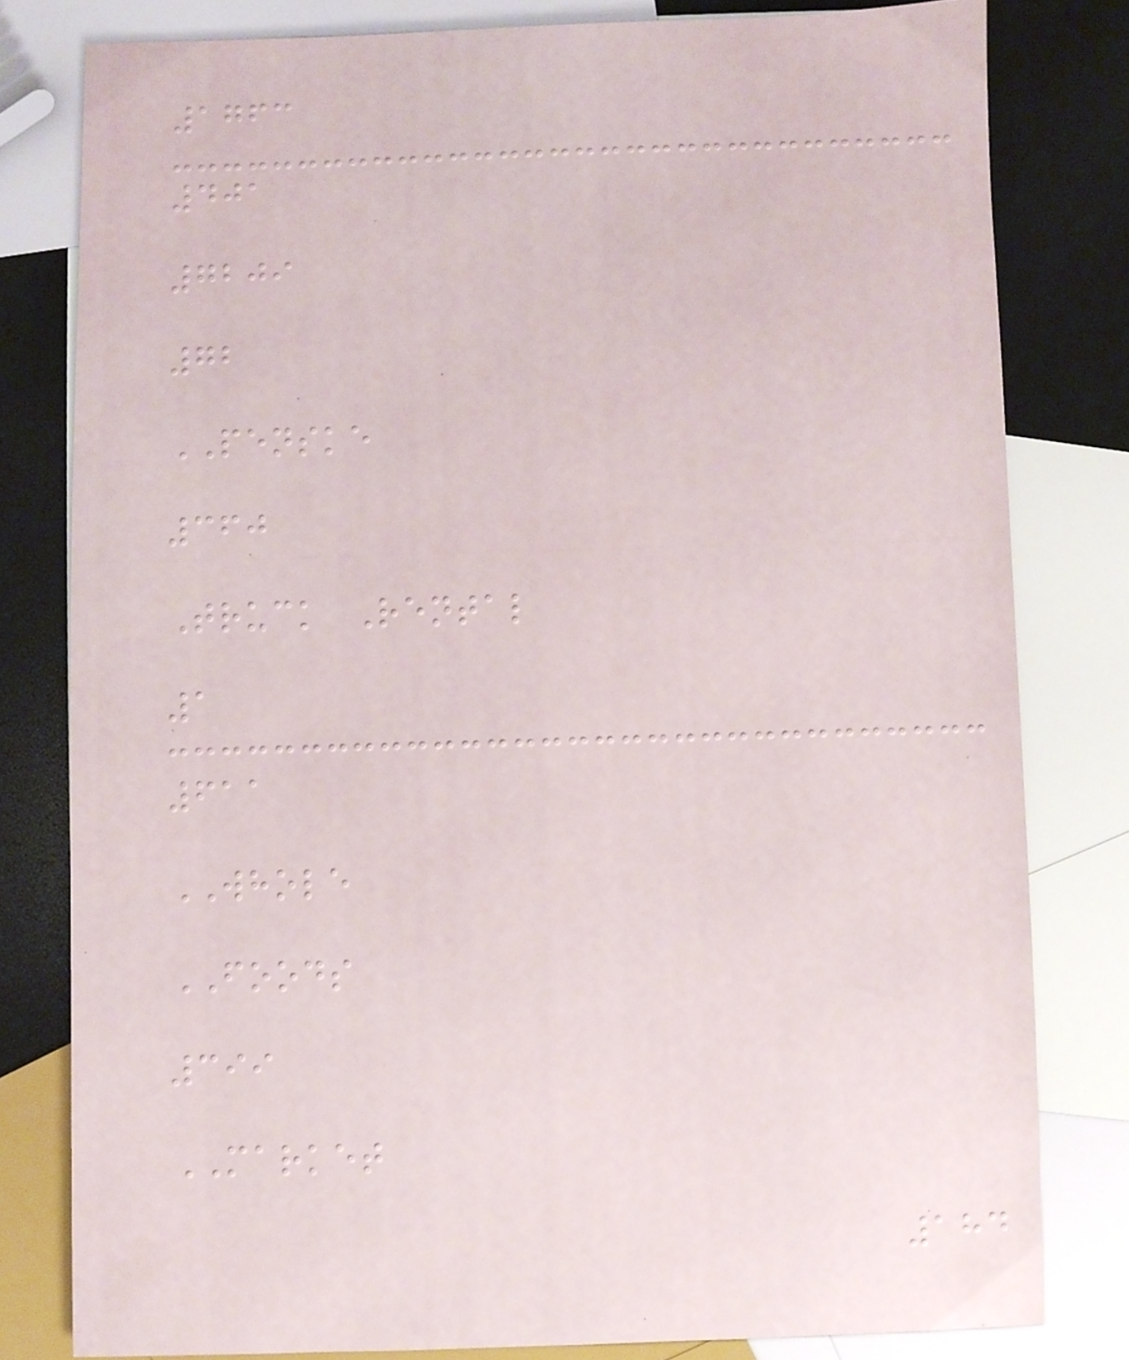1763
401
7209
72
PENSKE
360
Truck Rental
1
611
WHOLE
FOODS
399
MARKET
184
